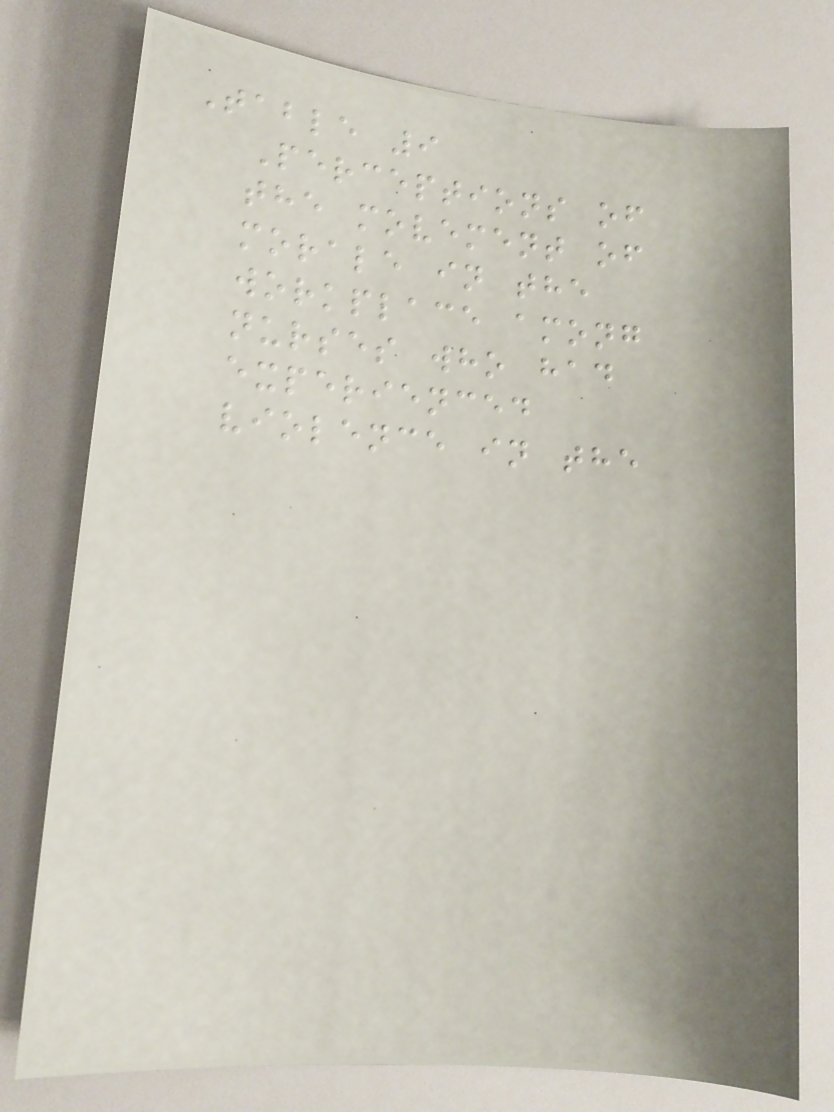Table 9
Perceptions of
the movement of
morale in the
workplace among
nurses who had
experienced
violence in the
